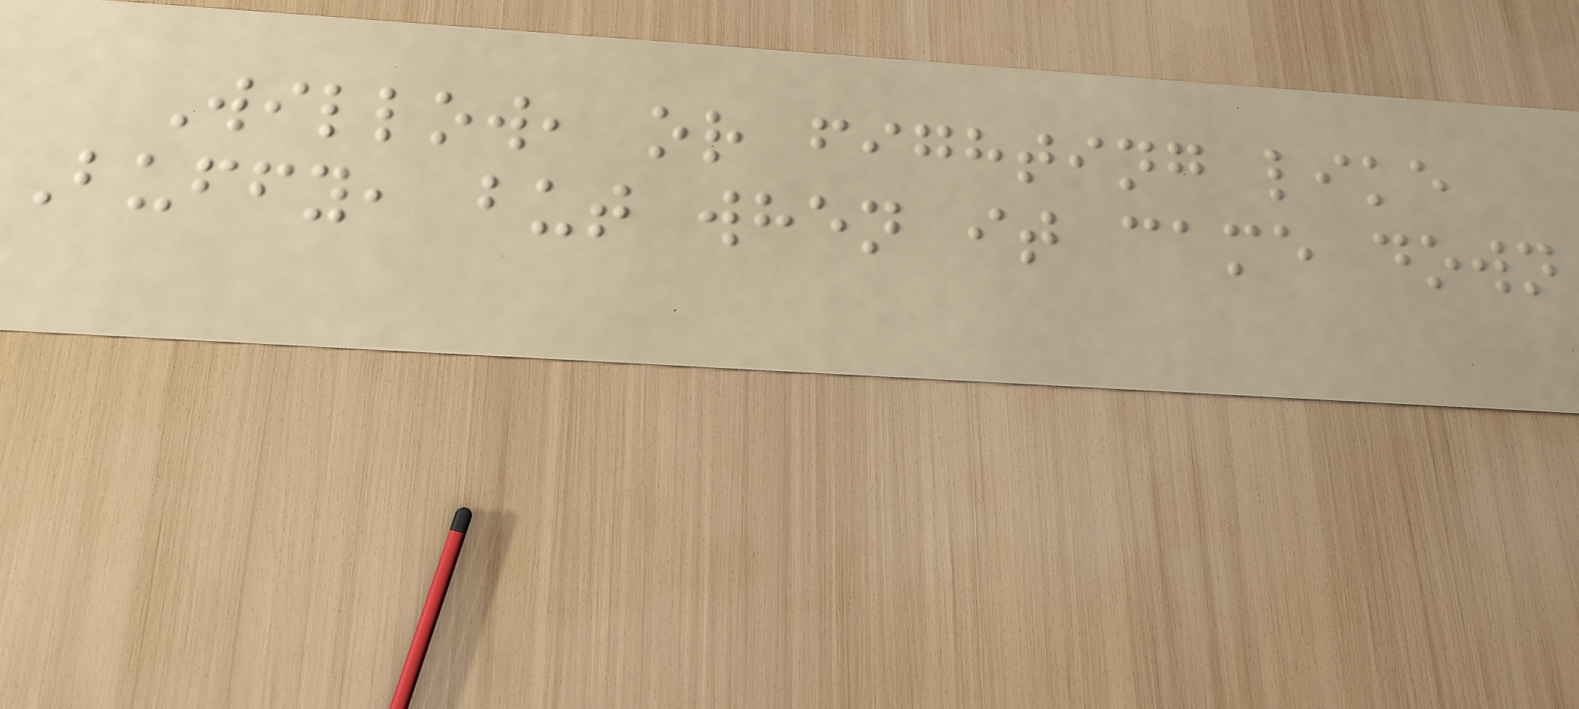Willow, or fighting like
Buffy, but when it came down
